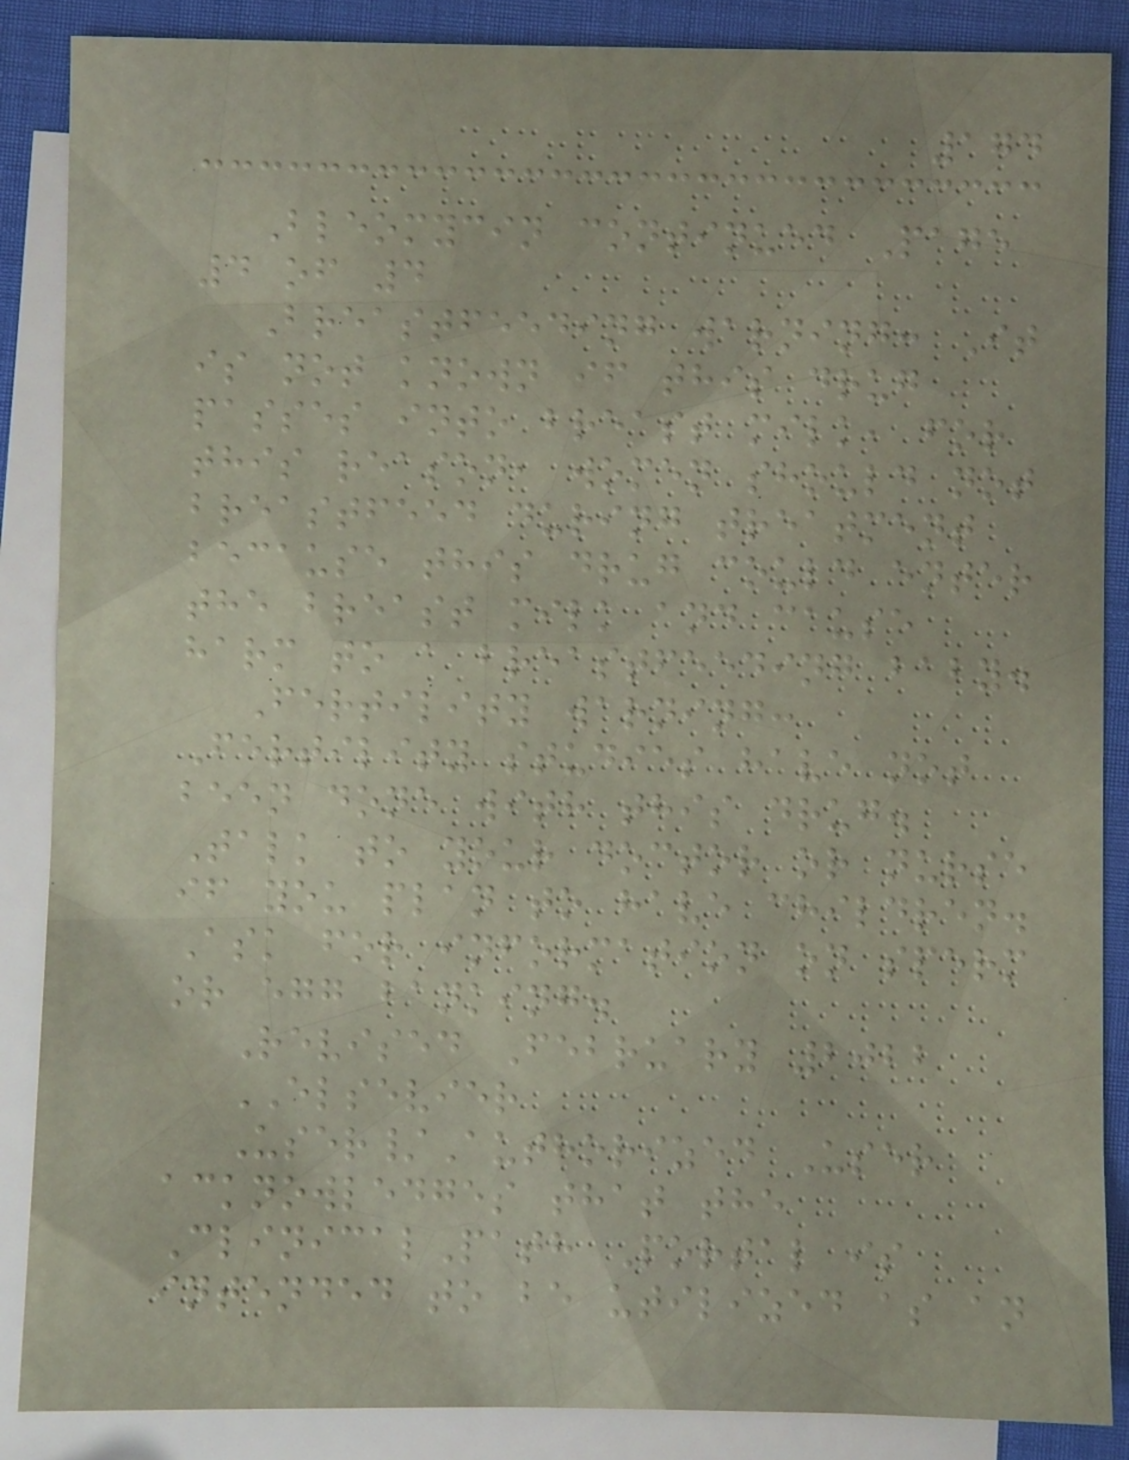174
Bleomycin continued Page
4 of 4
Breastfeeding warning: It
is not known if this drug
passes into breast milk, for
this reason, women should not
breastfeed during treatment
because this drug could enter
the breast milk and cause
harm to a breastfeeding baby.
Fertility warning:
Fertility studies have not
been done with this drug.
Talk to your doctor or nurse
if you plan to have children.
Ask for information on sperm
or egg banking.
Revised February 2022
ELSEVIER
User/Authorized User
acknowledges that the
ClinicalPath Portal is
intended to be utilized as an
